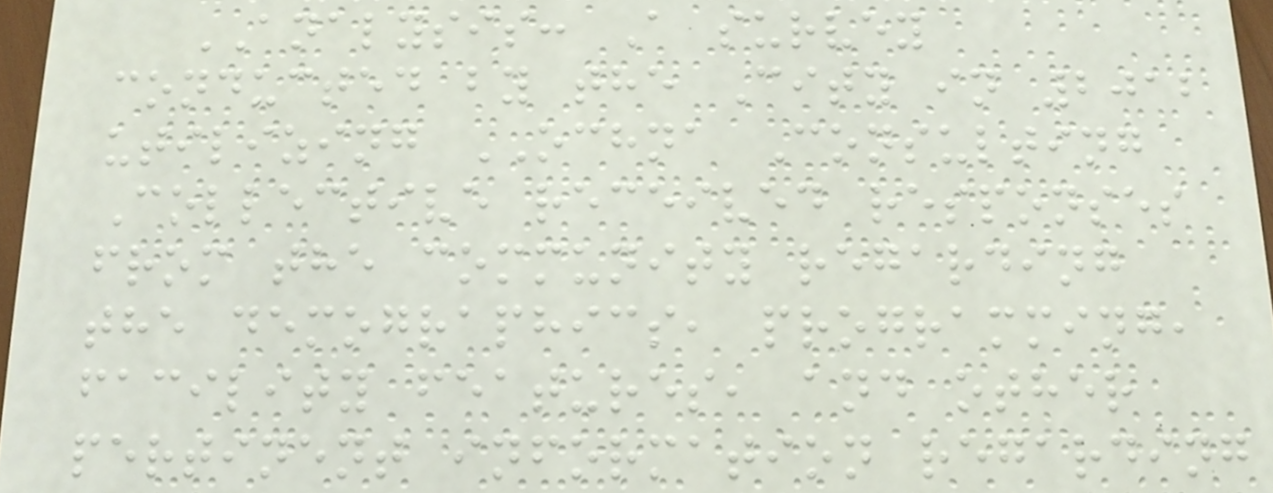ANALYSIS: A survey
conducted by the City in 2012
utilizing OCHNA Consulting
Collective received responses
from the community regarding
the demographics, programming,
facility features, and other
pertinent information regarding
